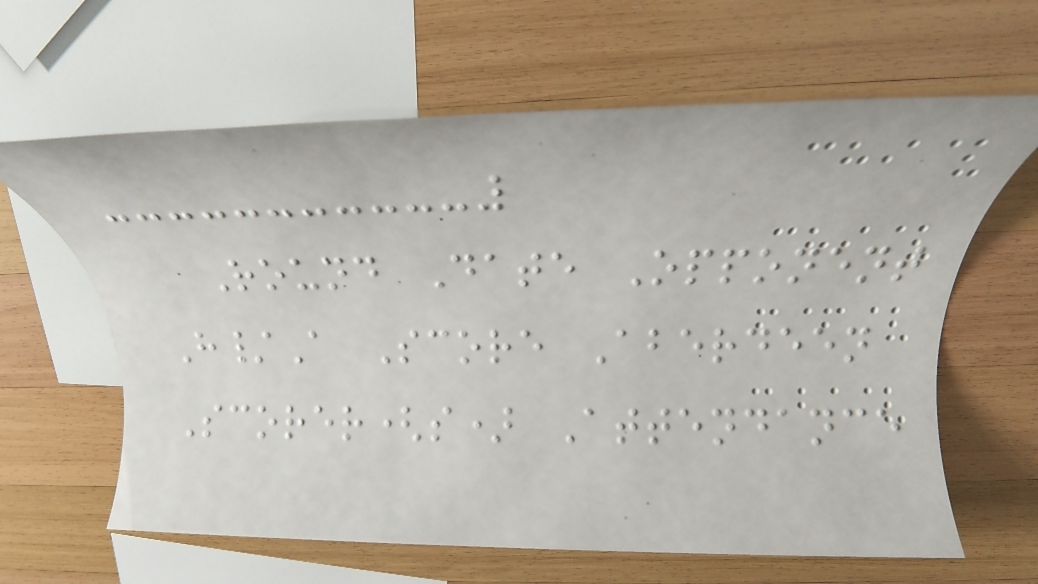Round Date Opponent
H/A Score Aberdeen
Scorer(s) Attendance
